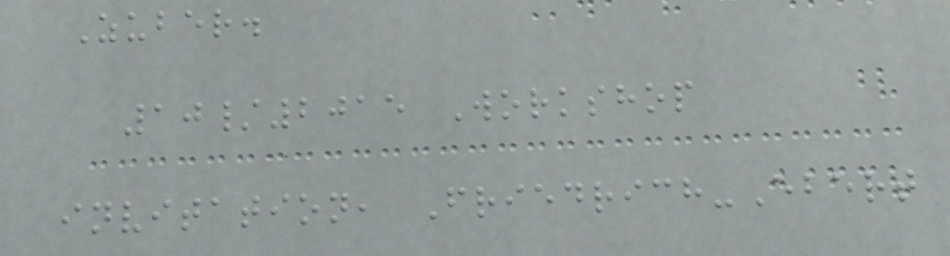Zuber.
10/2015 Workshop
invitation, Friedrich-Ebert
